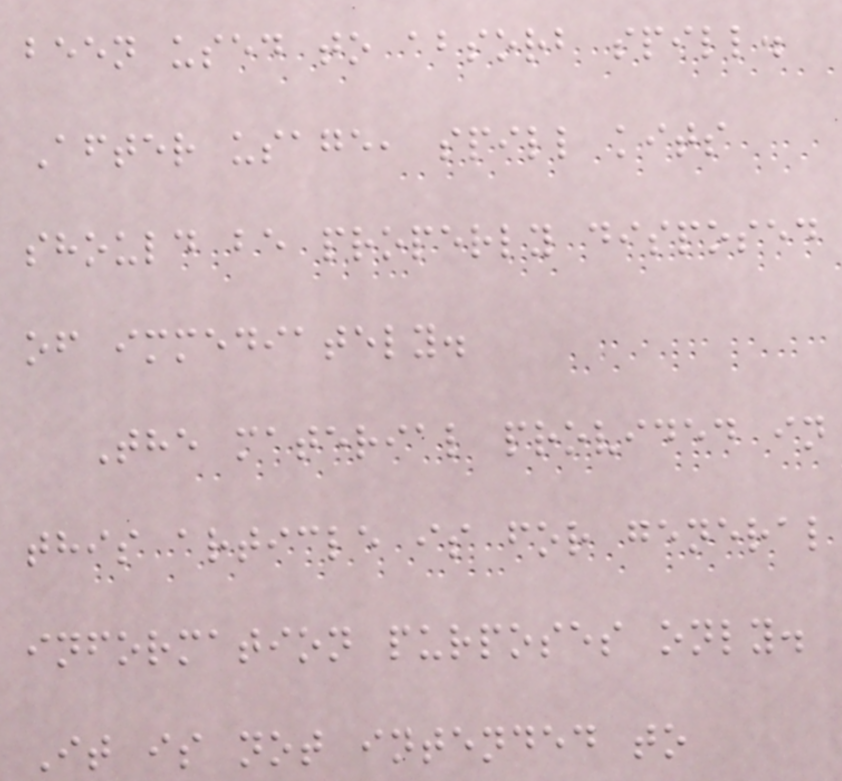been used to absorb spill.
After usage, spill kits
should be properly disposed
of immediately.
The material provided in
this article is for general
information purposes only.
It is not intended to
